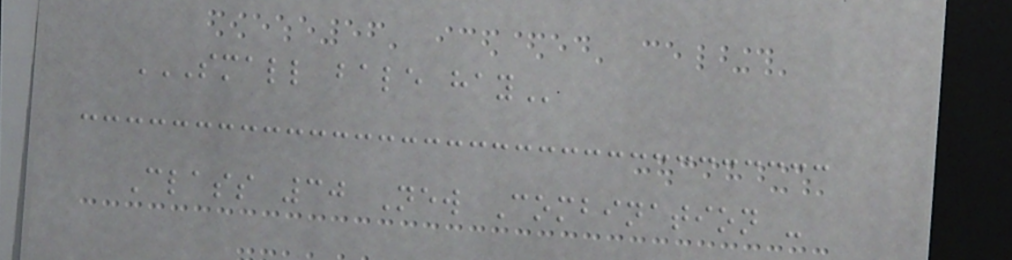SMALL BALE HAY
Class 30 New Combination -
